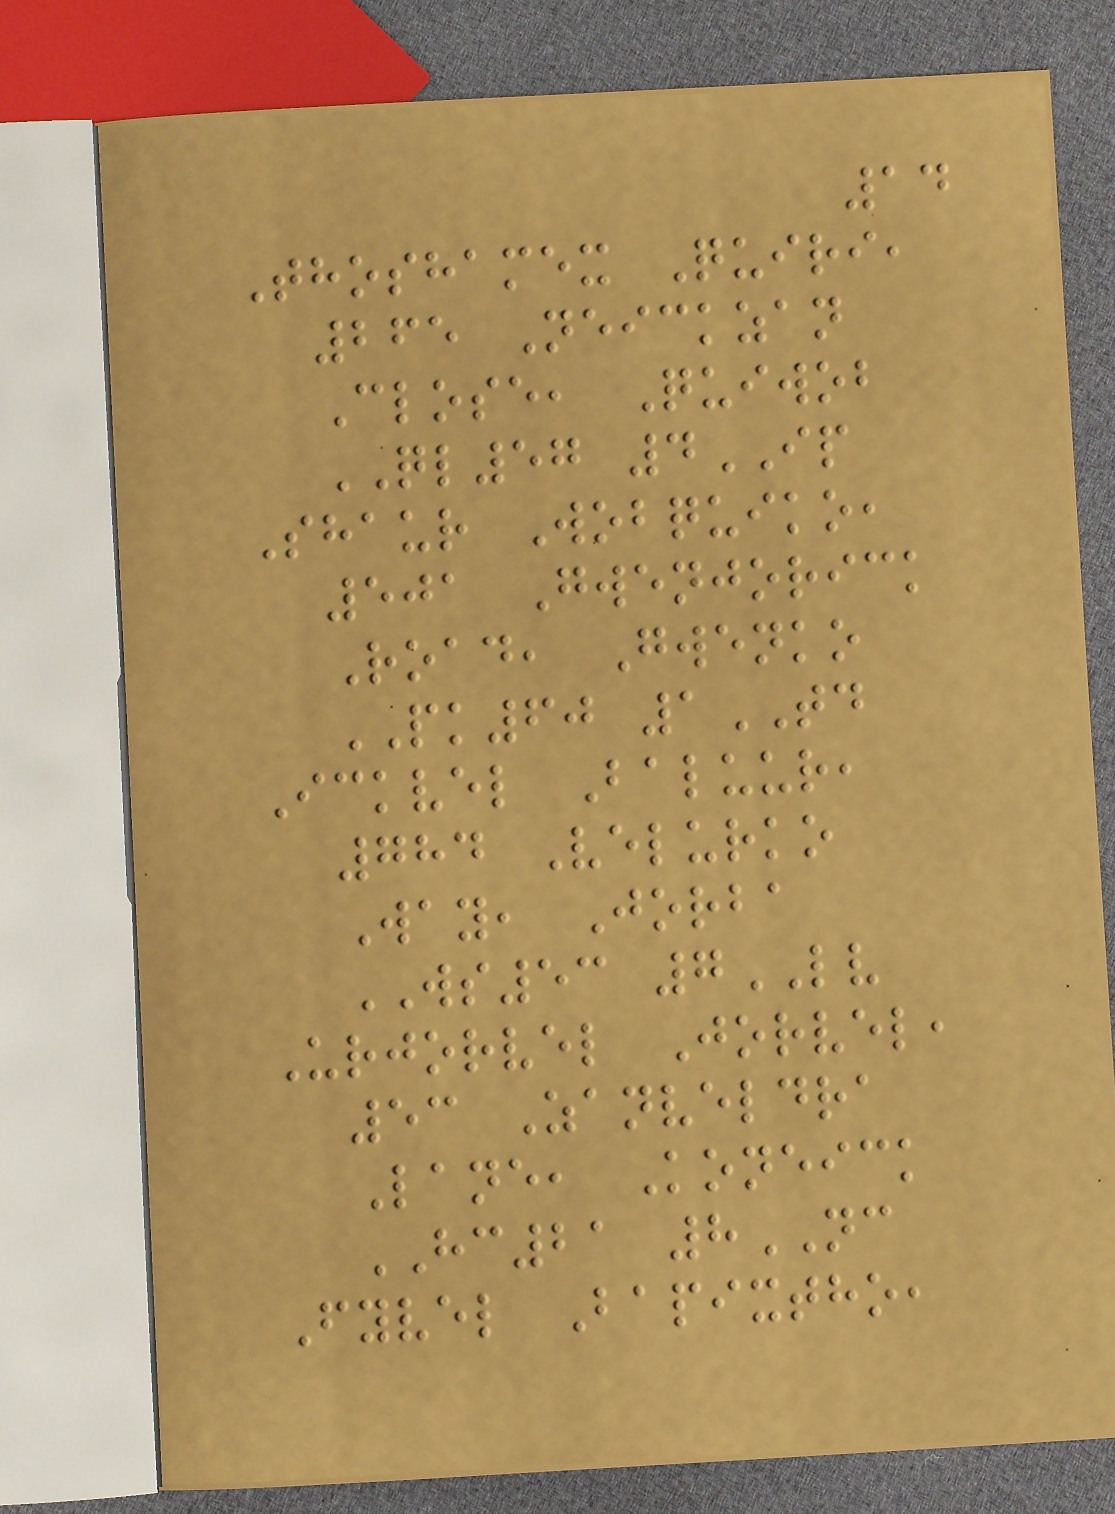14
Thoshamex Quiri,
265 Neickzan
Close, Quiwob
QL57 4IP
Shaur Wobquiko,
501 Gwenjorick
Road, Gwenko
PK60 1TD
Ickvel Baluur,
784 Velurko
Way, Jorba
WS53 7LV
Urjorvel Jorvel,
53 Zanveldra
Lane, Koneick
HC21 8NC
Fyvel Bapixtho,
